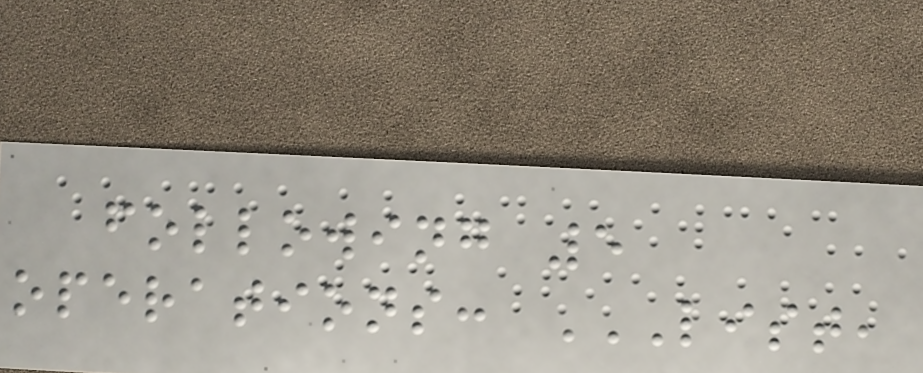following 5
operations: LIST,
